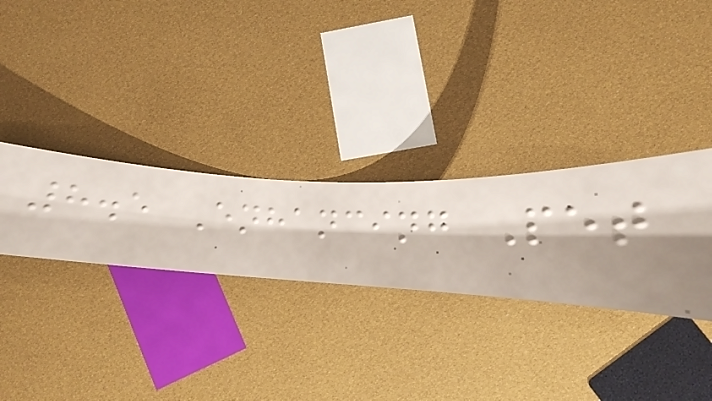8.5 Enhancing Pet
